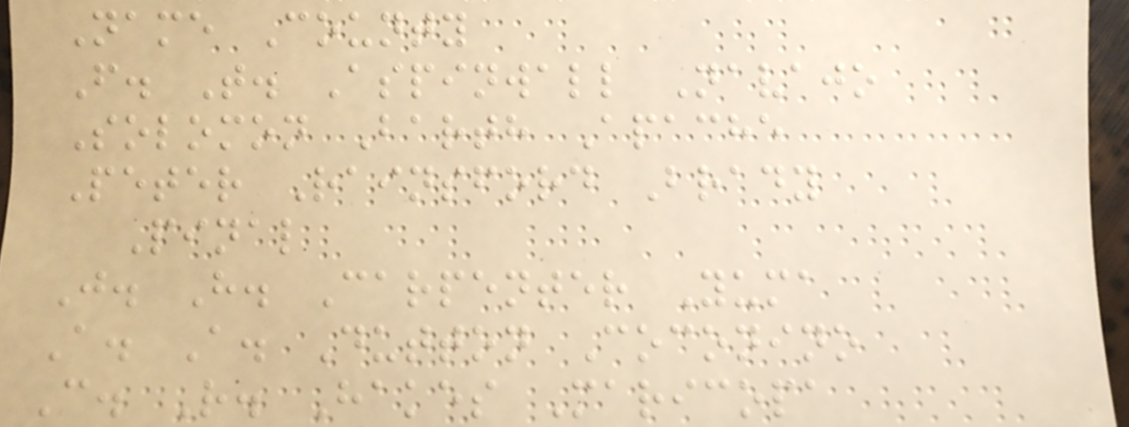Name County
F. T. Aspinwall Navajo
Solomon Barth Apache
Peter Rainsford Brady
Pinal
J. H. Carpenter Yuma
A. A. Dutton Coconino
C. R. Hakes Maricopa
